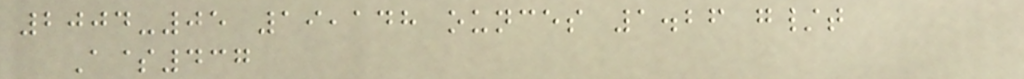2004-05 19,148 ounces 1.26 g/t
A$437
